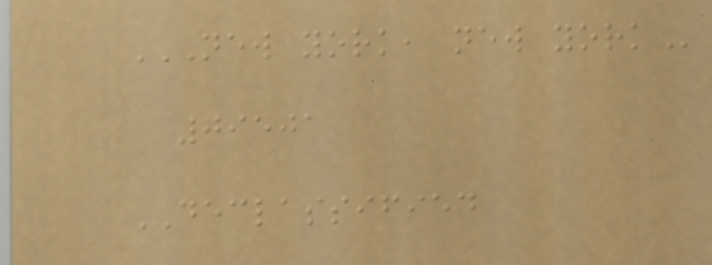NEW YORK, NEW YORK
09501
DECLASSIFIED
